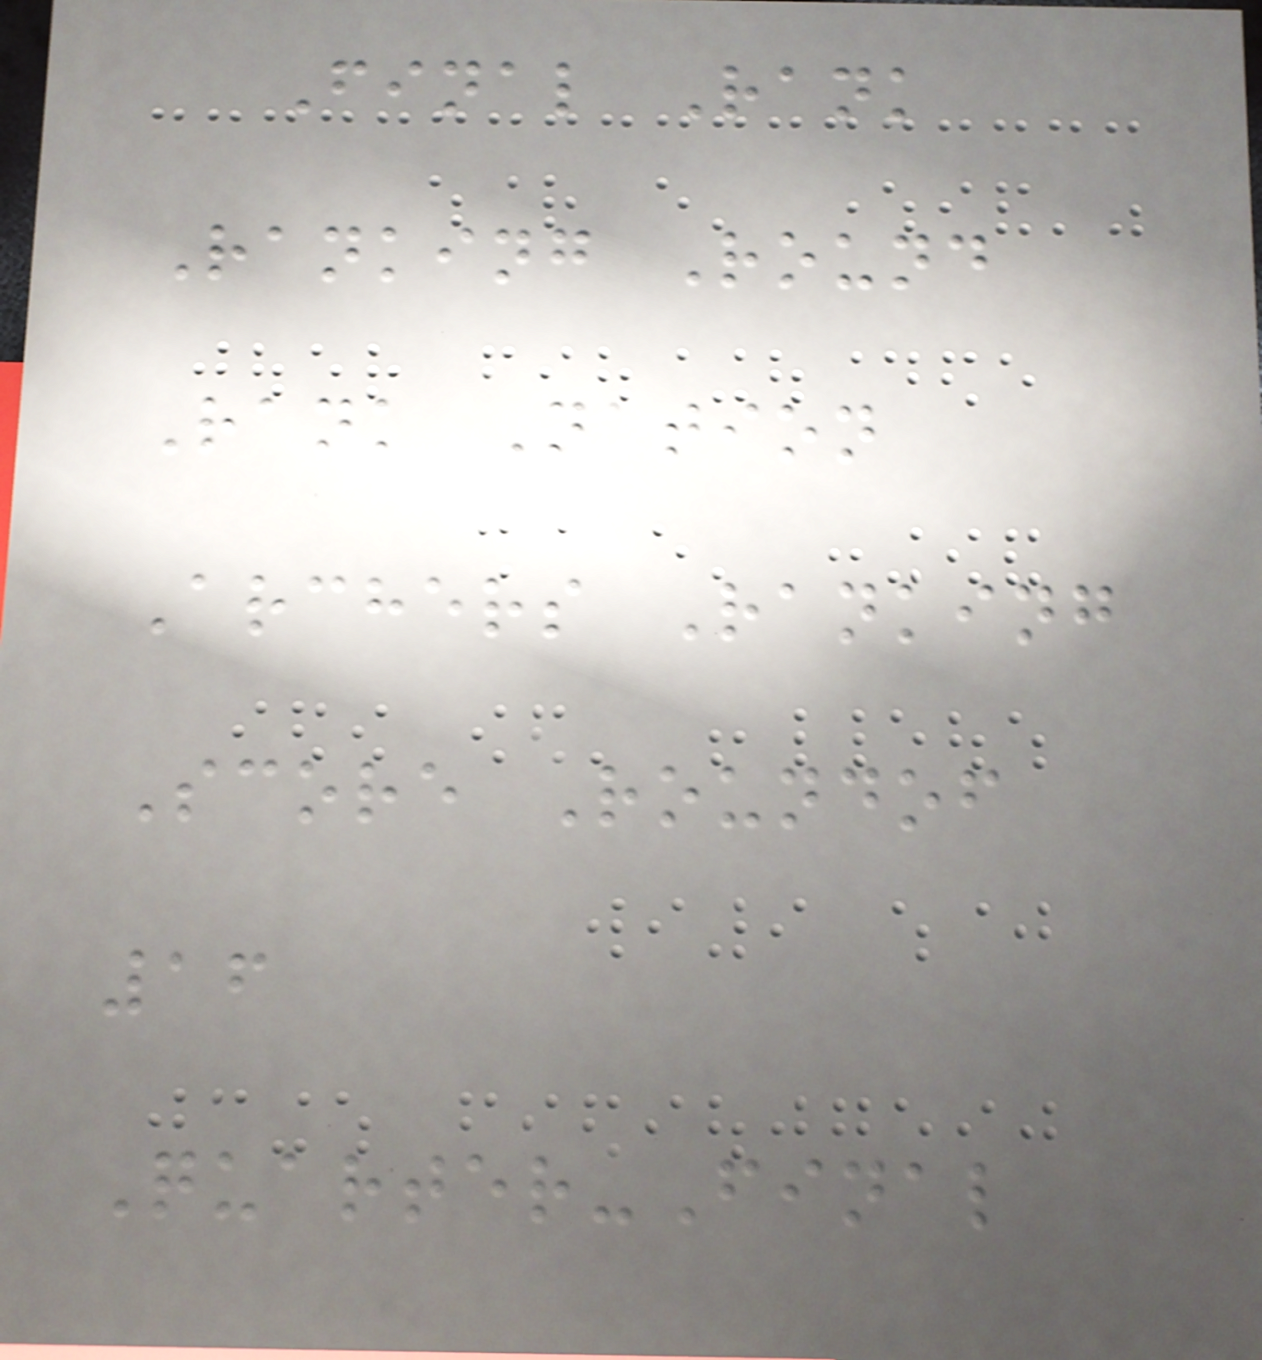Final Rank
Ranking Round
Rank Nation
Archers Ranking
Score Roundof
16
Quarter-Final
